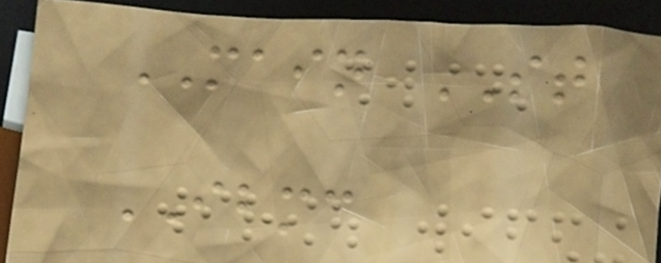MAIN ST
IBMC
